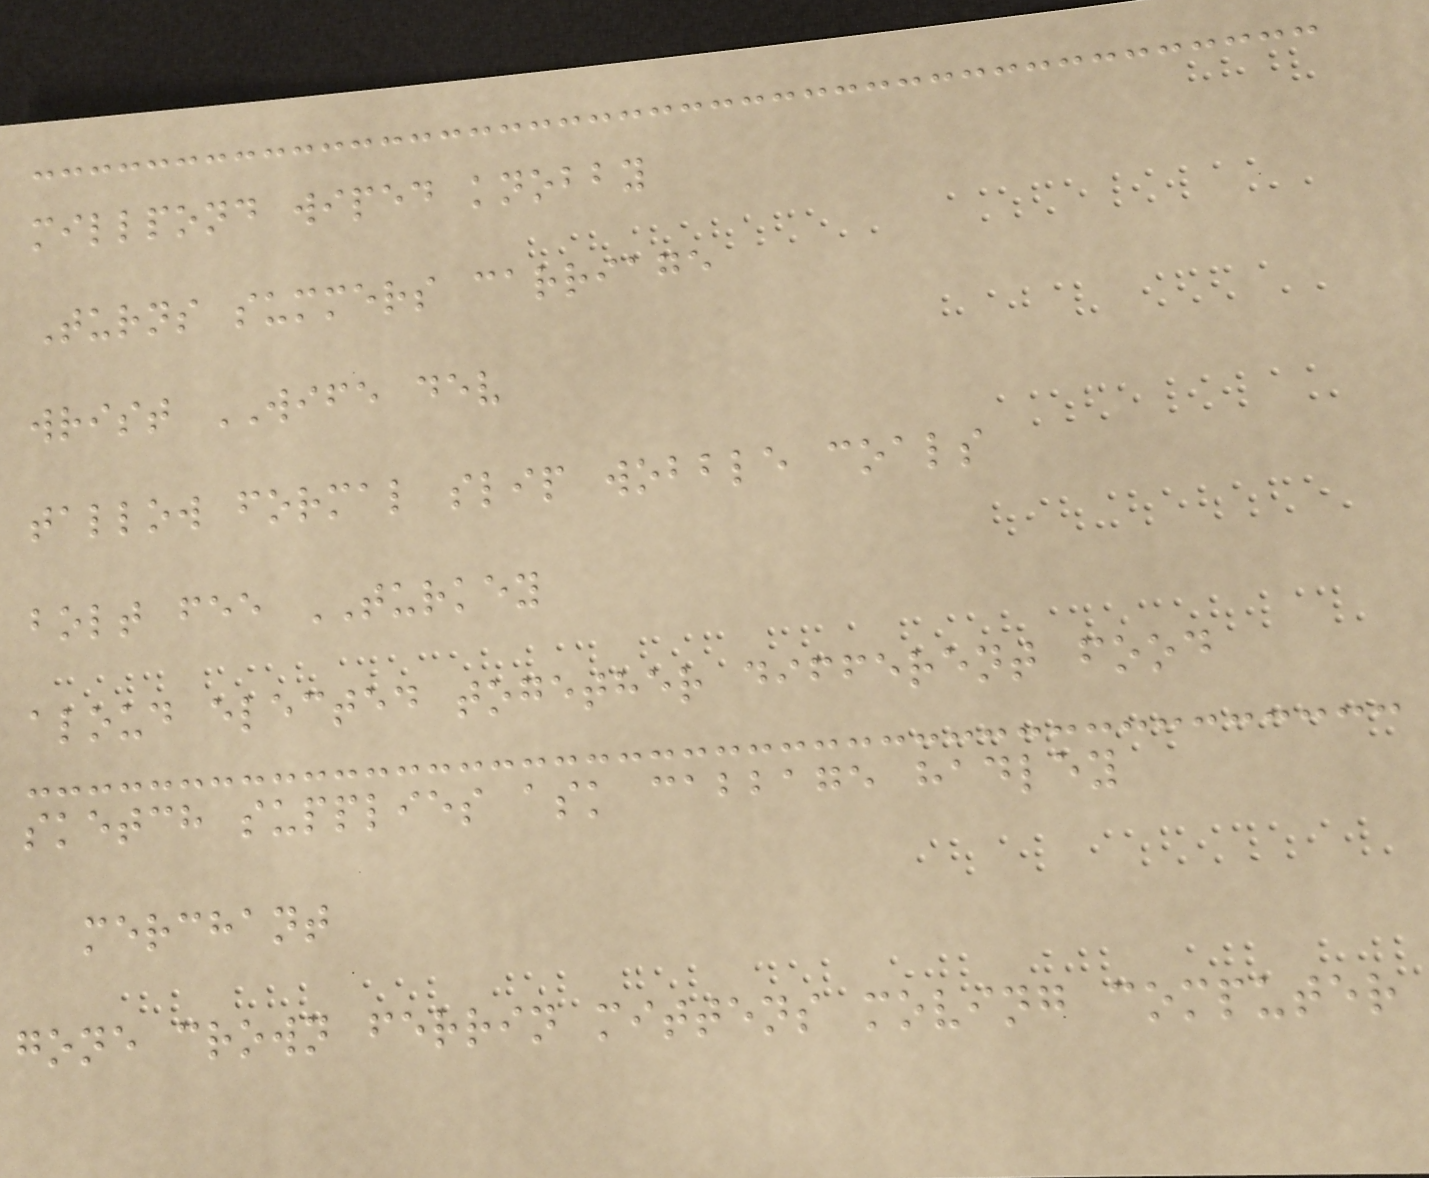millpond wiped knobby
Turns summers carriage
wrist WIFE dev
tallow formal slip wobble coals
bolt fee TURKEY
aloud elected together different food
sketch supplies ask cabbage hadley
merchant
gone crown ferrin mittens moving computer
